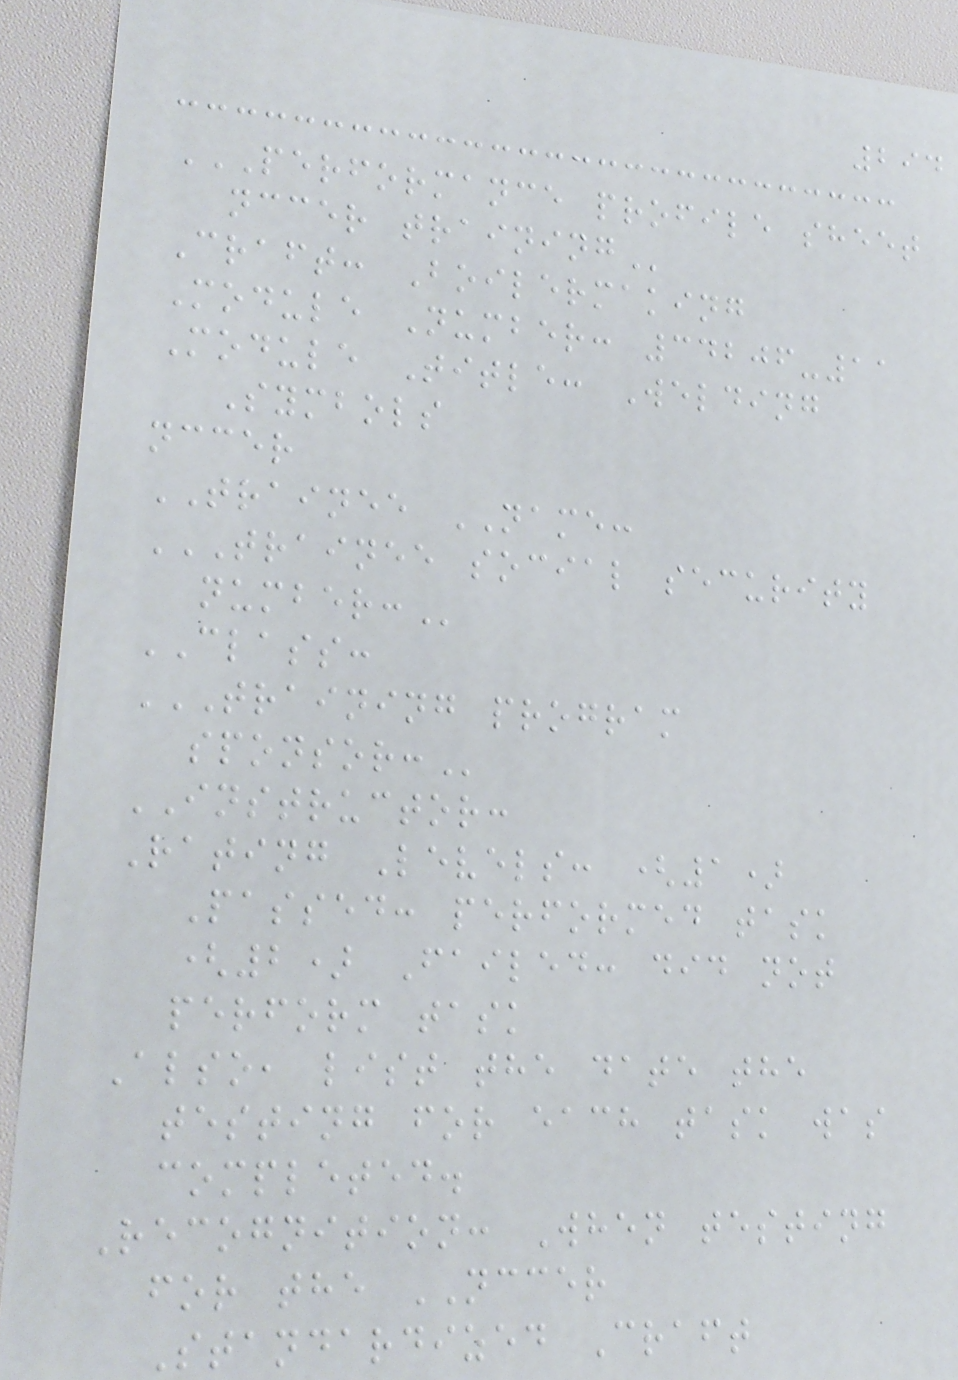294
PERFORMANCE PROFILE SHEET
NCCER TRAINING
Craft: Boilermaking
Module Number: 34206-11
Module Title: Welding
Symbols
nccer
TRAINEE NAME:
TRAINEE SOCIAL SECURITY
NUMBER:
CLASS:
TRAINING PROGRAM
SPONSOR:
INSTRUCTOR:
Rating Levels: (1)
Passed: performed task
(2) Failed: did not
perform task
Also, list the date the
testing for each task was
completed.
Recognition: When testing
for the NCCER
Standardized Craft
